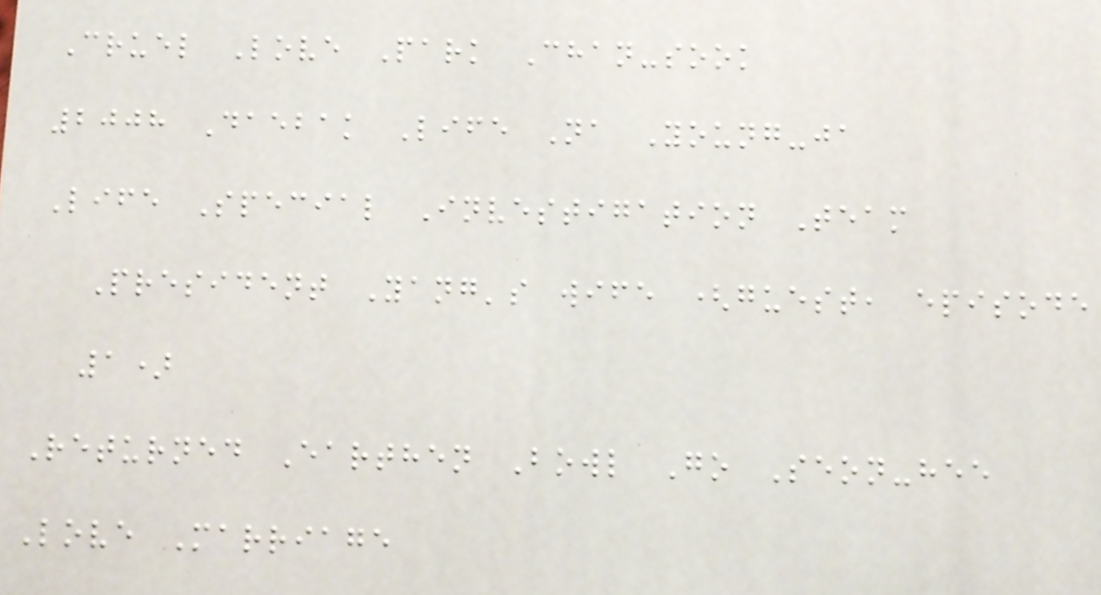Cruel Love Park Chan-sook
2008 Daebak Life Na Young-ja
Life Special Investigation Team
President Yang's wife (guest, episode
1)
Returned Earthen Bowl Go Seon-hee
Love Marriage
